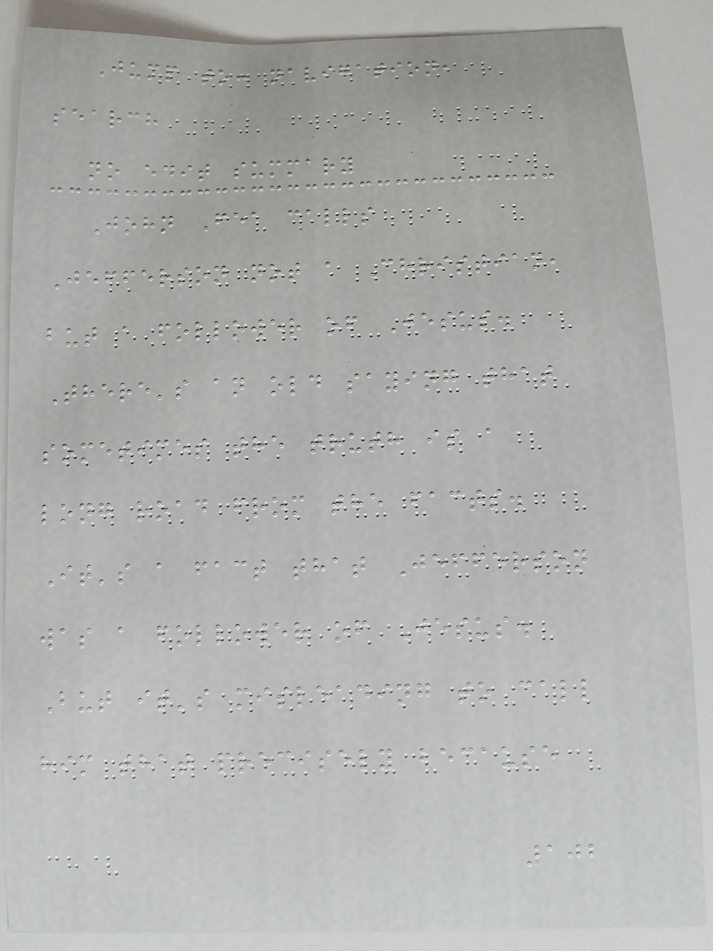Jump to: navigation,
search
no edit summary
John Fea calls
Jefferson not a Christian,
but a follower of Jesus.
There's an old saying that
sometimes the truth is a
long road from the facts.
It's a fact that Jefferson
was a follower of Jesus.
But it's misleading to call
him that precisely because
102
